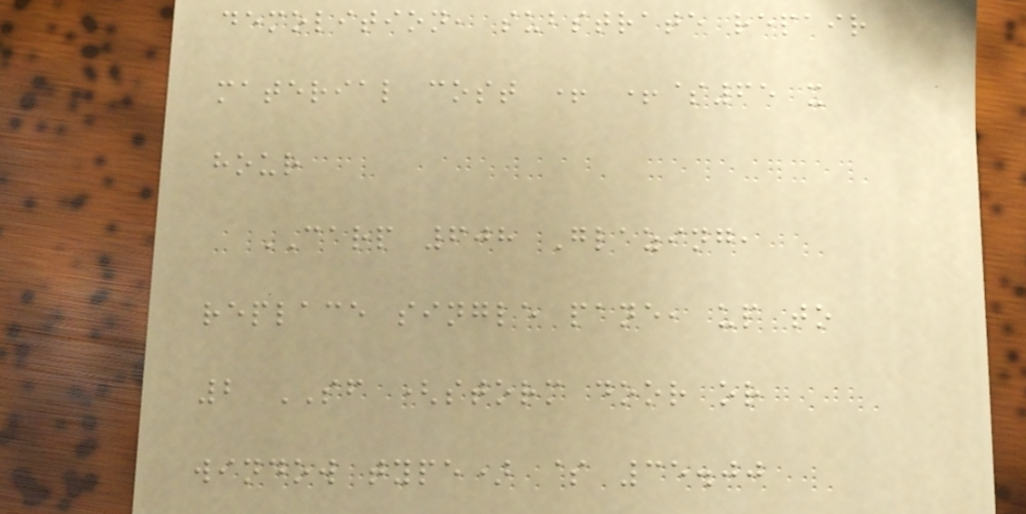demolition, substrate repair
material cost + +$65 x
hour
CARP 608 Glazing,
replace single pane, up to
2 SF (storm door or
window type) $ 35.00
